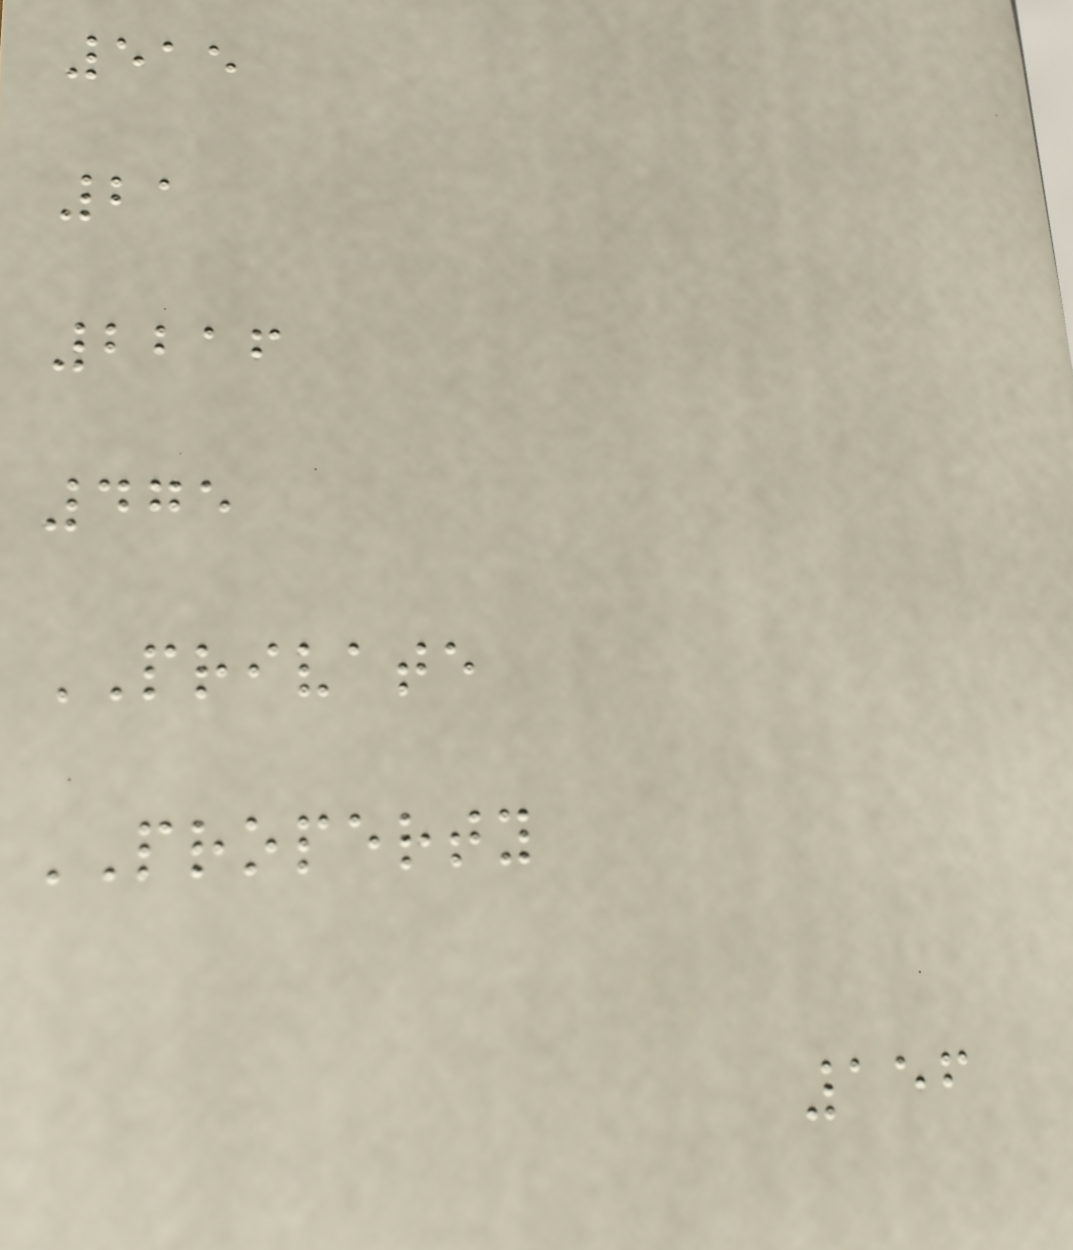515
21
2216
475
PRIVATE
PROPERTY
156
